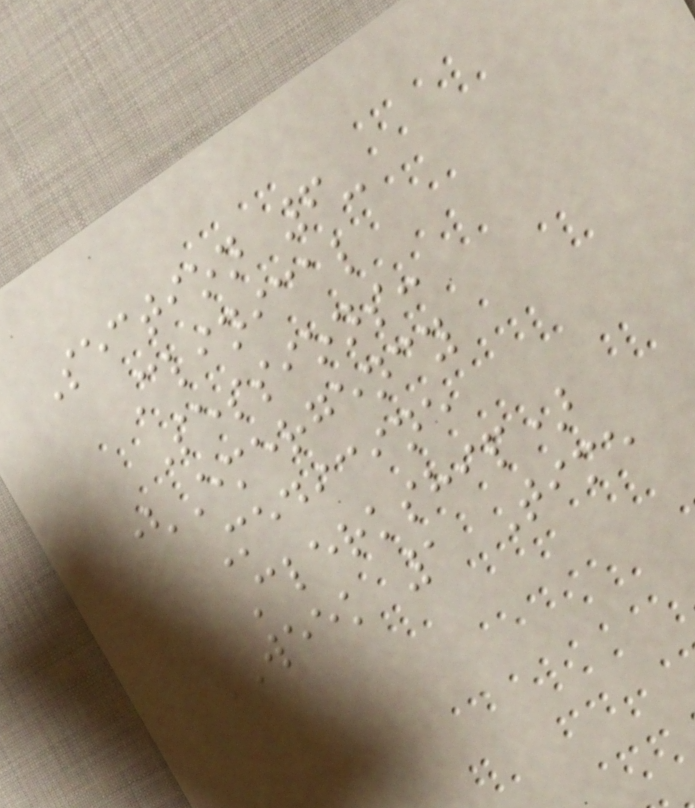Section 6-
Clinical
Sessions:
(Emergency
Medicine
Clerkship)
WEEK 1 Time
